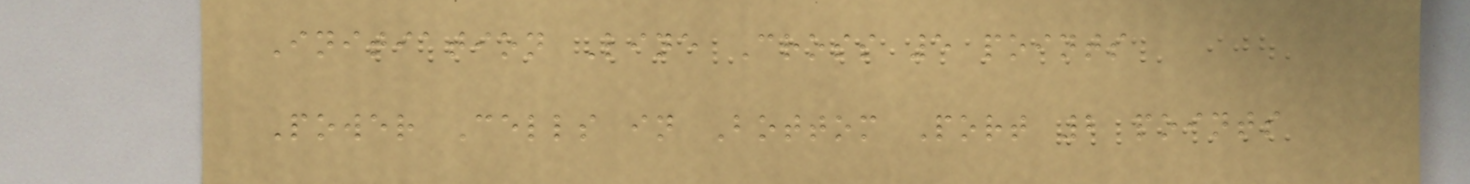Initiation Line Cross 5 points
Power Cells in Bottom Port 2 points
